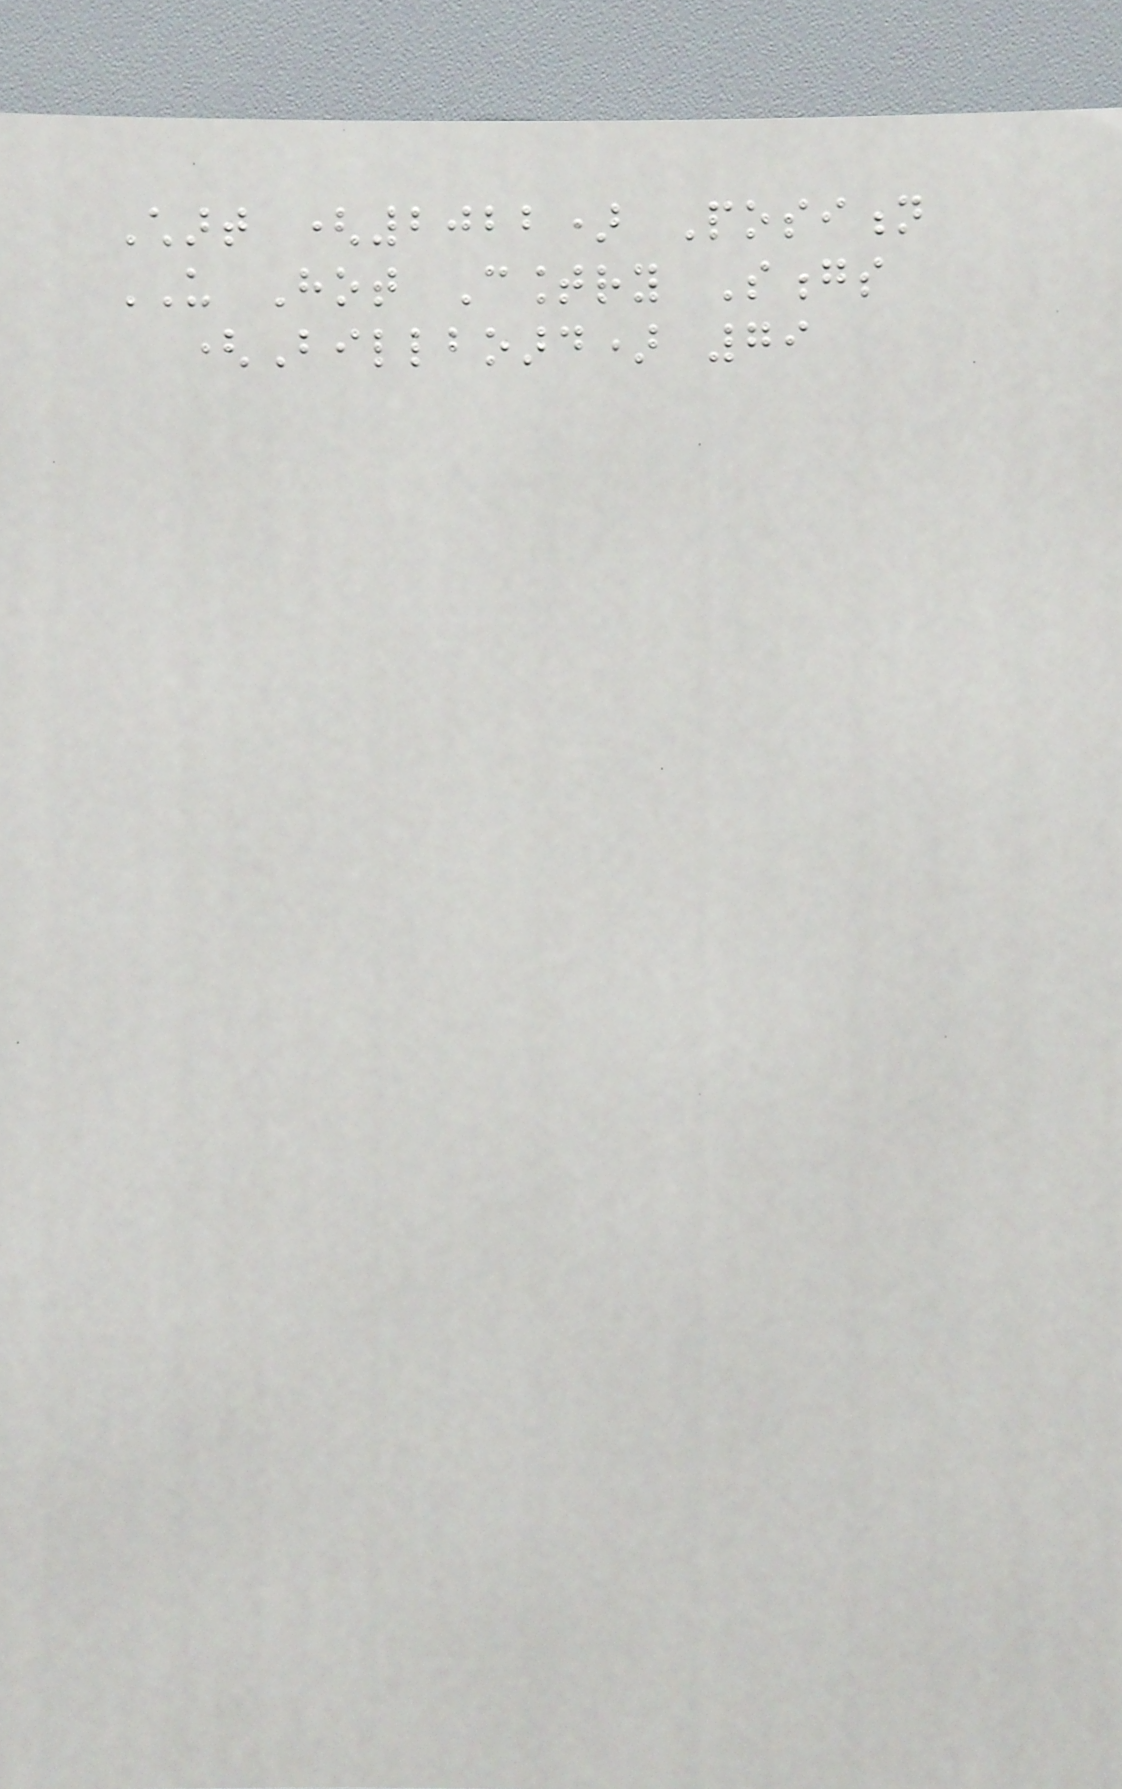Chart (2022) Position
US Hot Country Songs
(Billboard) 79
